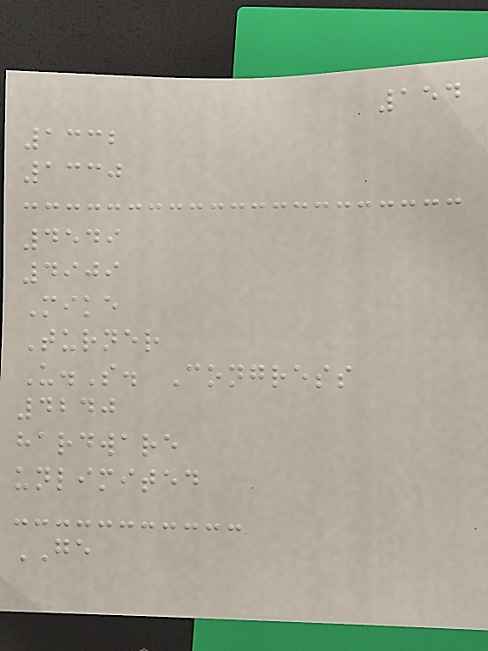154
1332
1330
4549
4909
Mike
Turner
U.S. Congress
4240
hardware
unlimited
GE
